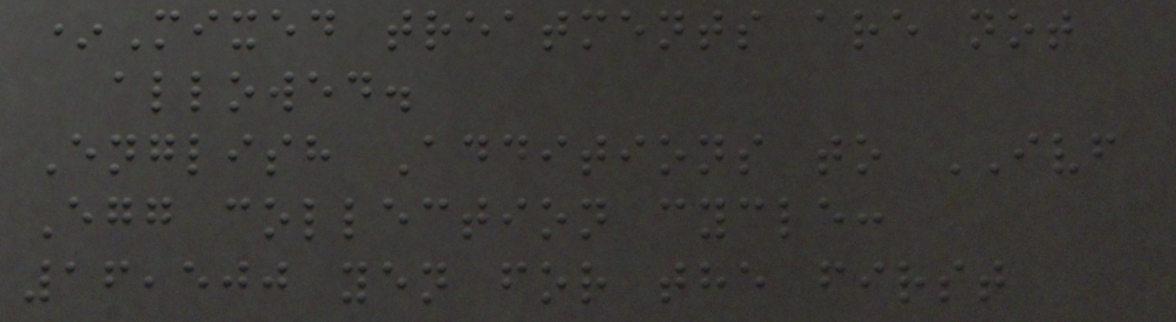*Mixed treatments are not
allowed.
English Additions to IVF
Egg collection cycle:
16,500 yen for the first
